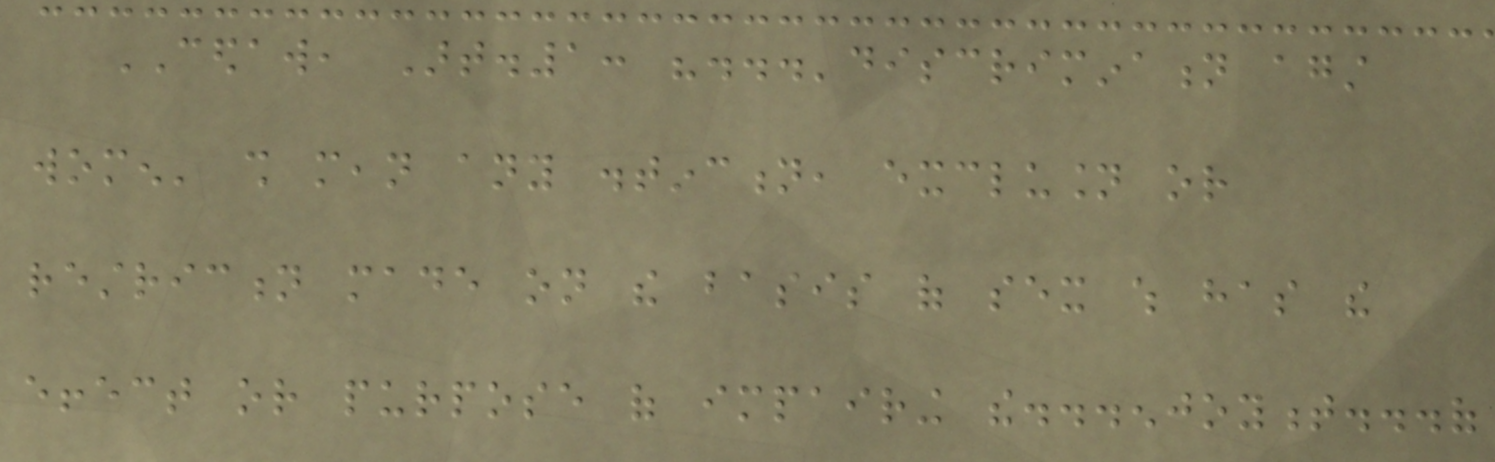CEDAW, Art.1: "...'discrimination against
women' shall mean any distinction, exclusion or
restriction made on the basis of sex which has the
effect or purpose of impairing the...enjoyment...of
